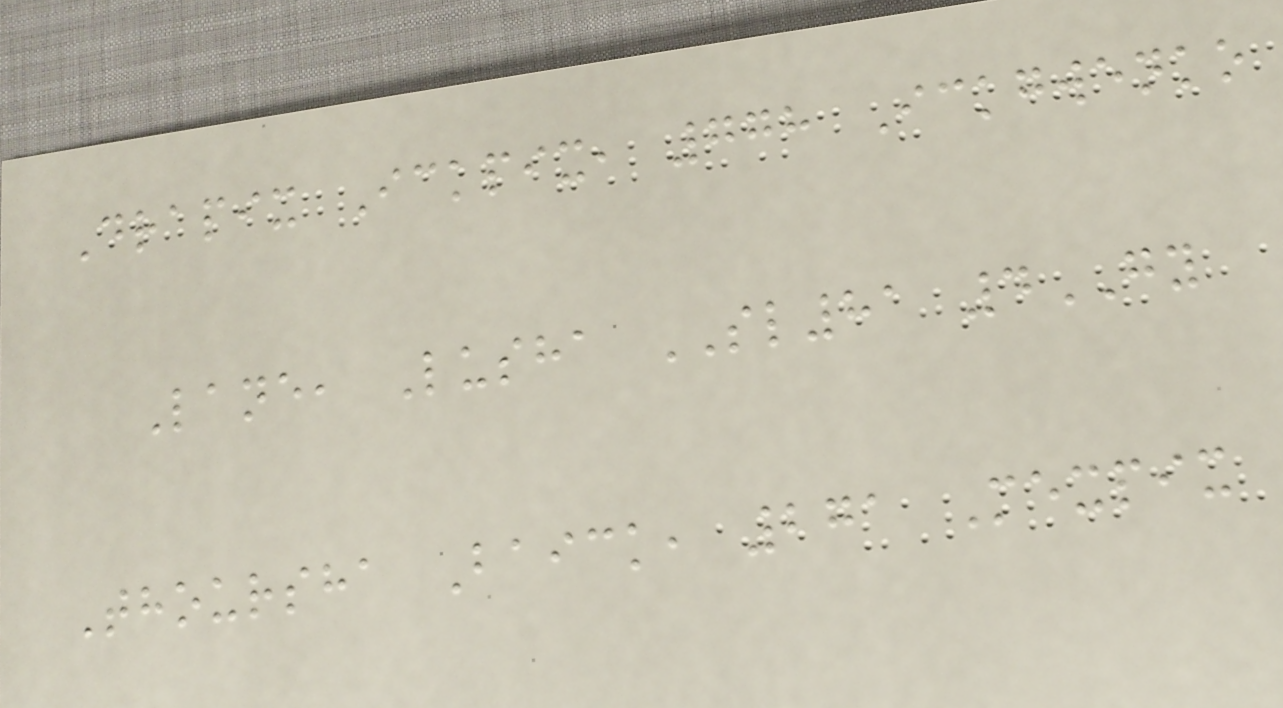Drapix Ickpix, 778 Ickgwenko
Lane, Lusha SL81 4GY
Thoursha Baick, 271 Mexpix
